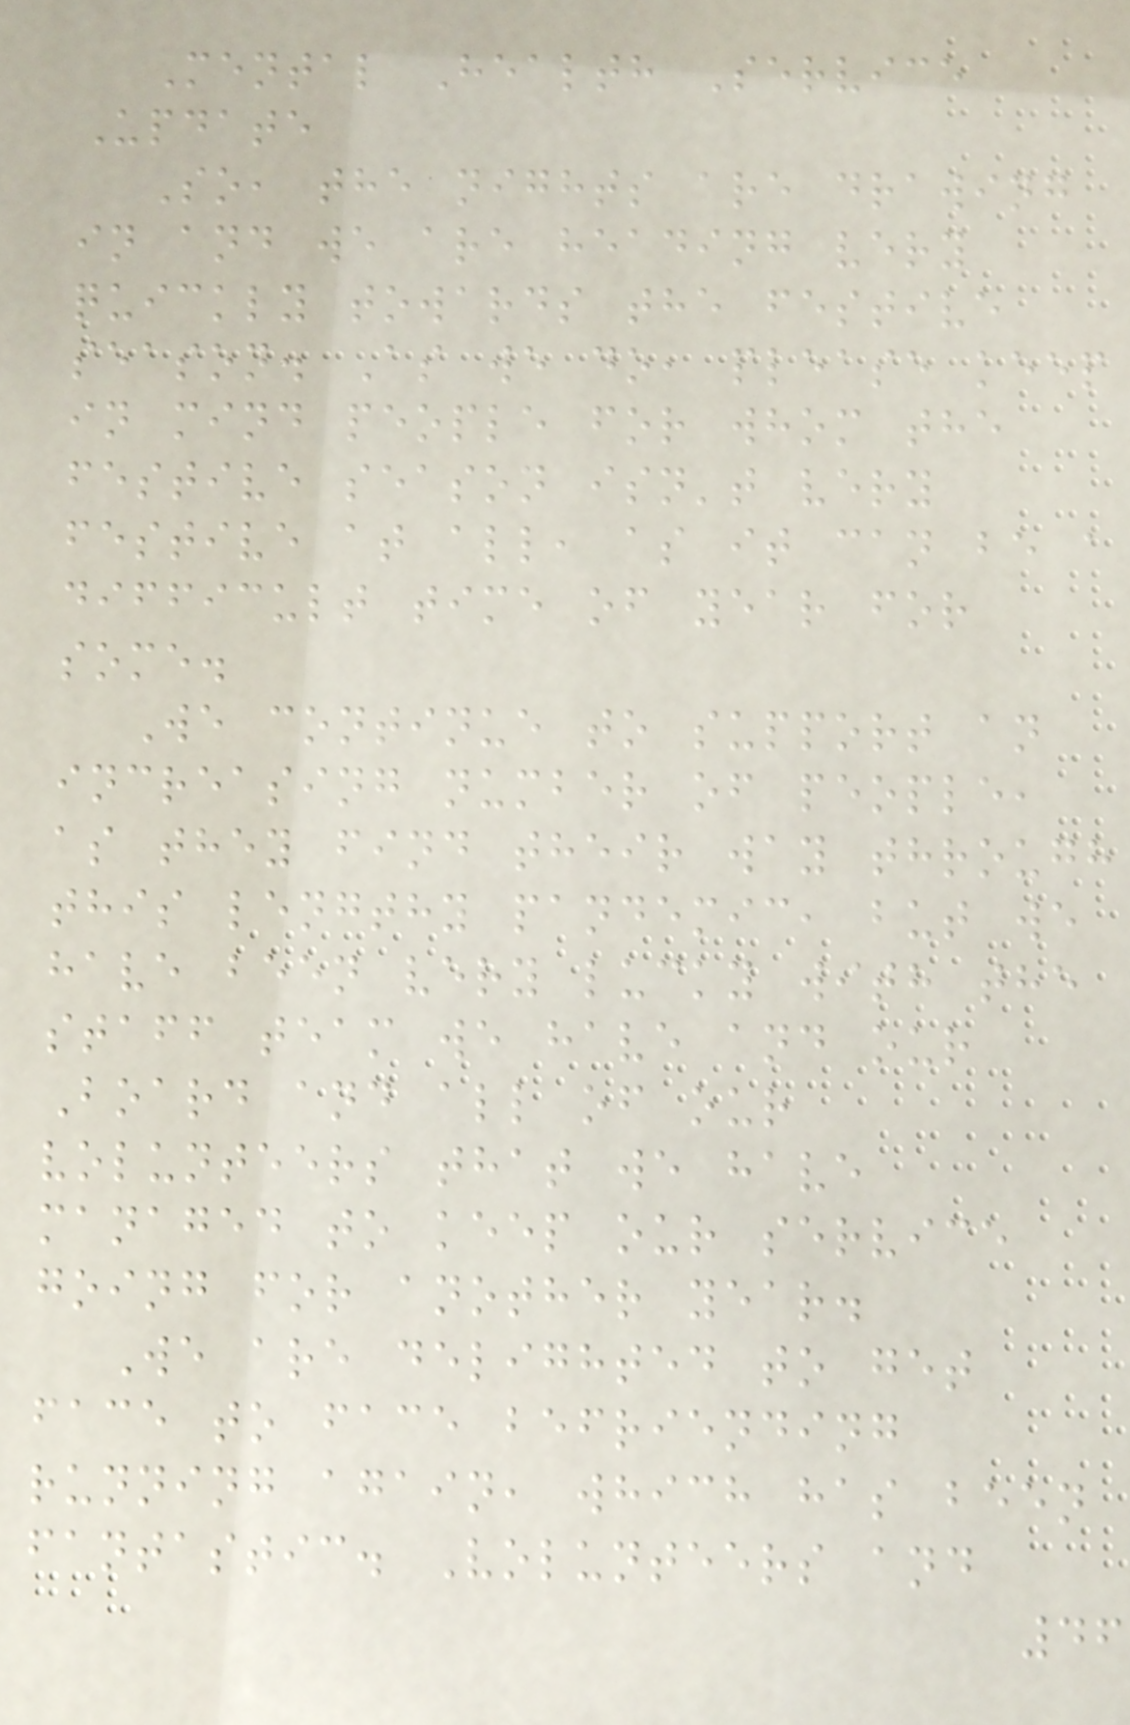Mental Health Service
Update
So, the nights are drawing
in and we are heading very
quickly towards the festive
season. As we do, please keep
in mind people for whom the
festive season isn't very
festive at all, as it can be a
difficult time of year for
some.
We continue to support an
increasing number of people,
as they find their way through
this lengthy pandemic, but we
have been very lucky with the
staff team we have and our
Board and all of our
volunteers that we have
managed to keep our service
going for another year.
We are delighted to get
face to face befriending
running again, which has been
fantastic. Volunteers and
46
